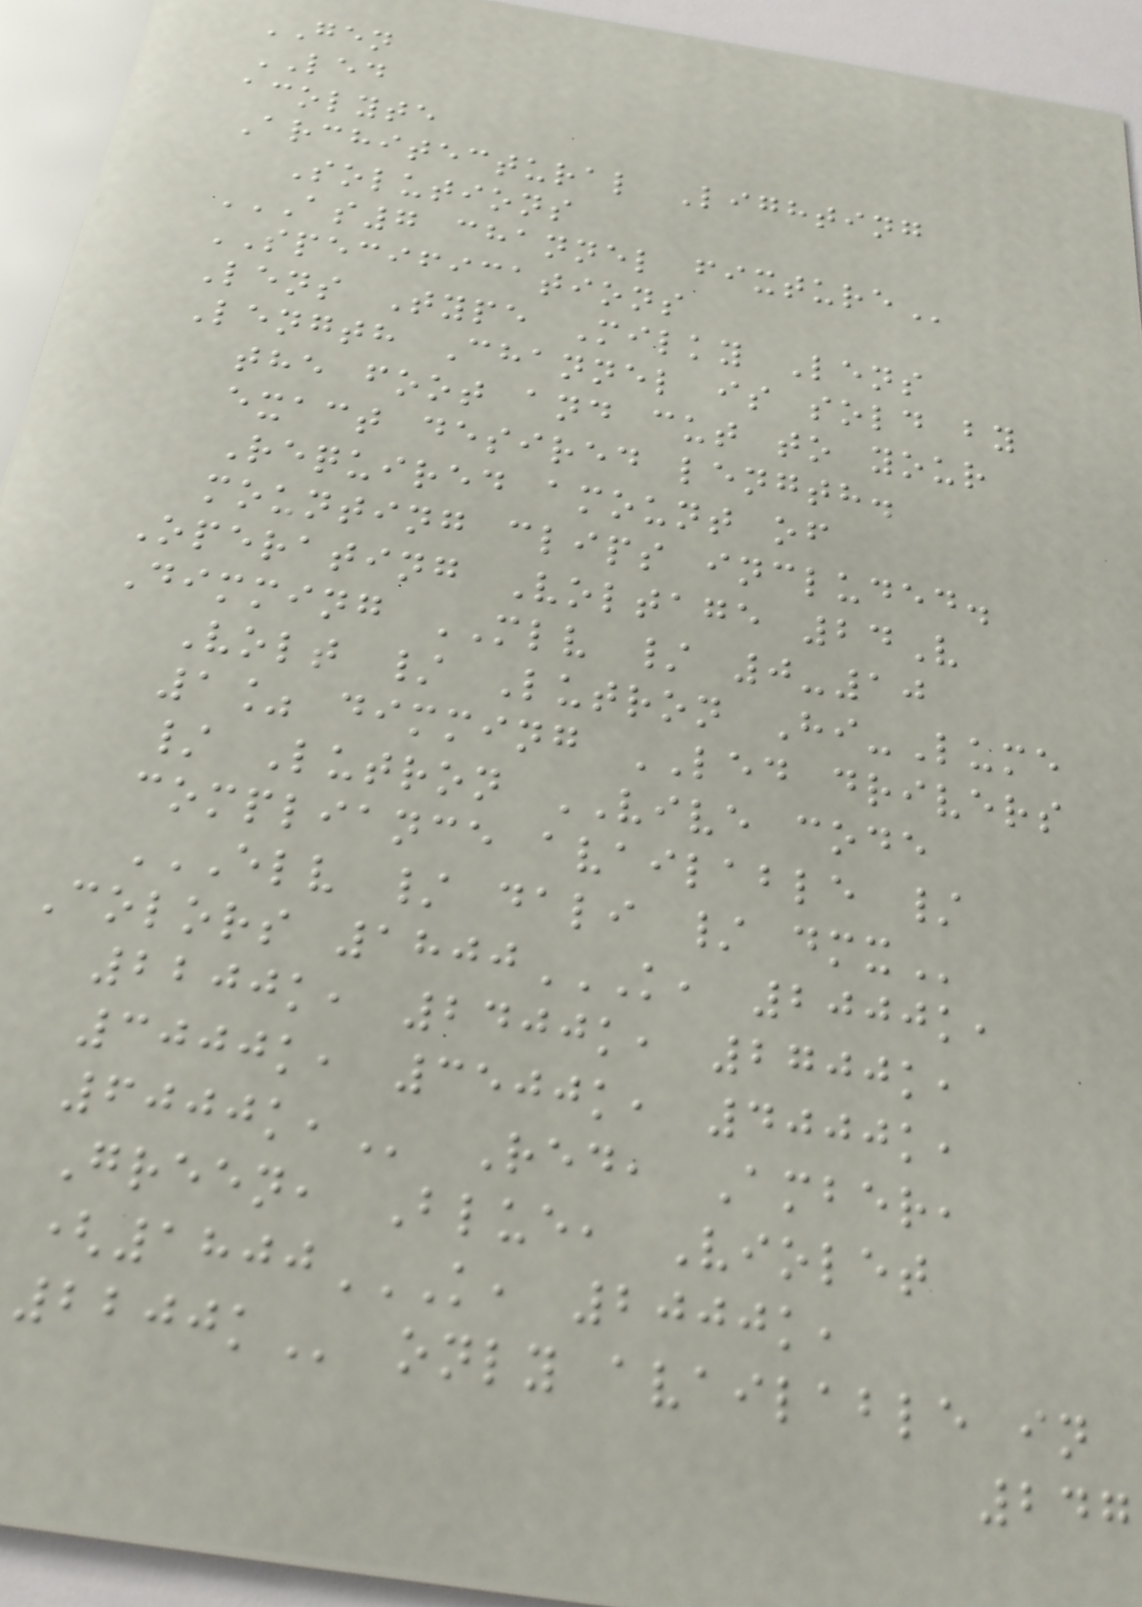GEN
LED
acolyte
Architectural Lighting
Solutions
AS7 CHANNEL FIXTURE
SPECIFICATIONS
Lens Type Milky Lens
Length Channel is sold by
the foot and cut to your
exact desired length.
Required amount of
mounting clips included.
Operating Voltage 24V
Dimming MLV / 0-10
Volt / Lutron Hi-Lume
1% dimming LED drivers
/ Lutron VIVE code
compliance available /
ELV / DALI / DMX
Colors 1800K, 2000K,
2200K, 2400K, 2700K,
3000K, 3500K, 4000K,
6000K, Red, Amber,
Green, Blue, Violet
(1800K, 2000K,
2200K only available in
247
